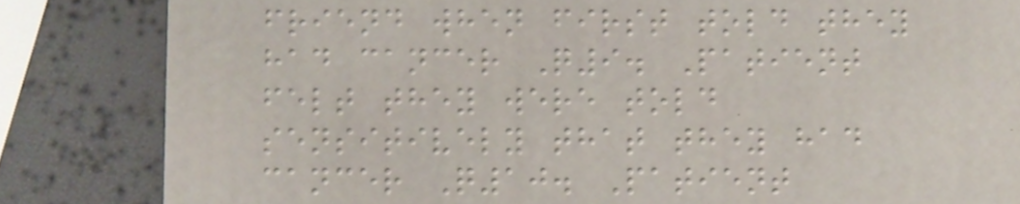friend when first told they
had cancer Q9. Patient
felt they were told
sensitively that they had
cancer Q10. Patient
